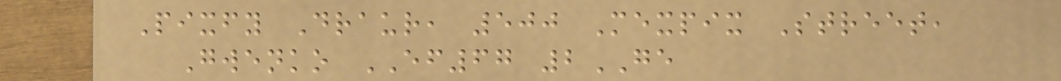Pixfy Draur, 500 Mexpix Street,
Gwenko EF67 2GE
